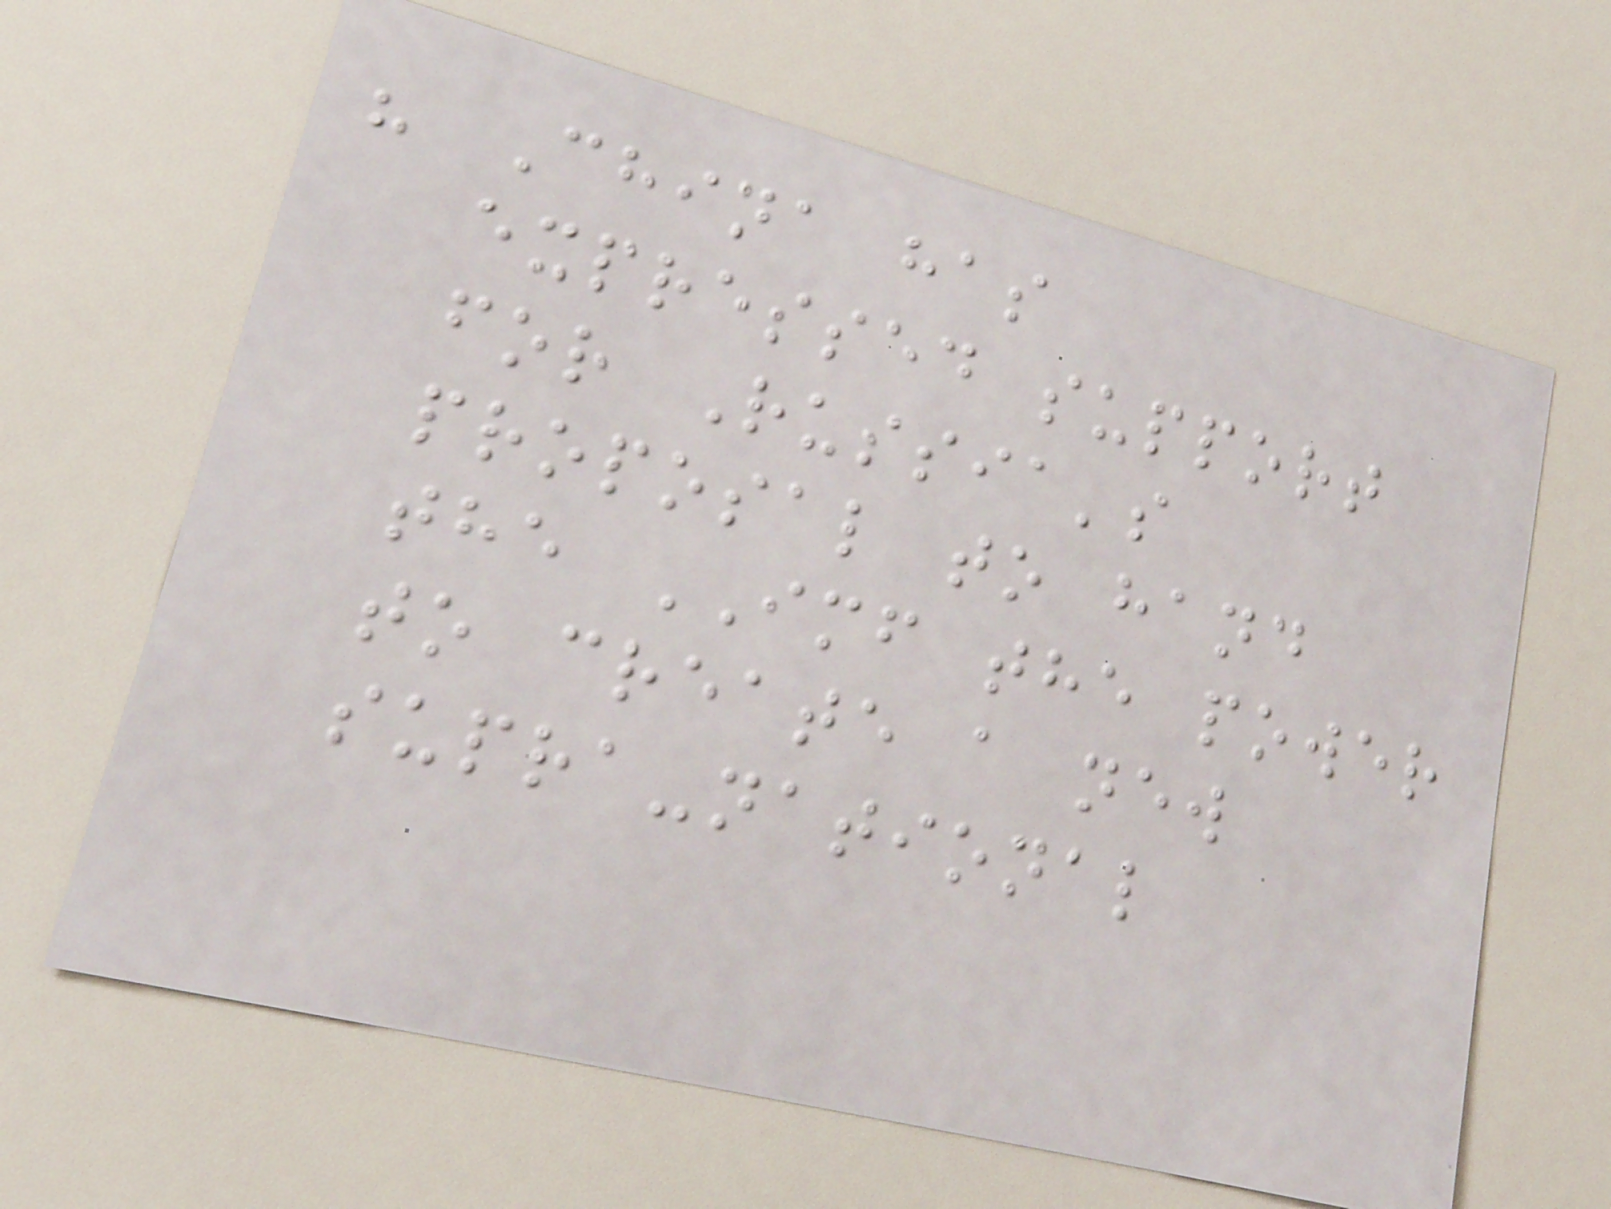" China has
expressed support
for Russia's
proposal to hand
the IMF the power
to create a new
supra-national
